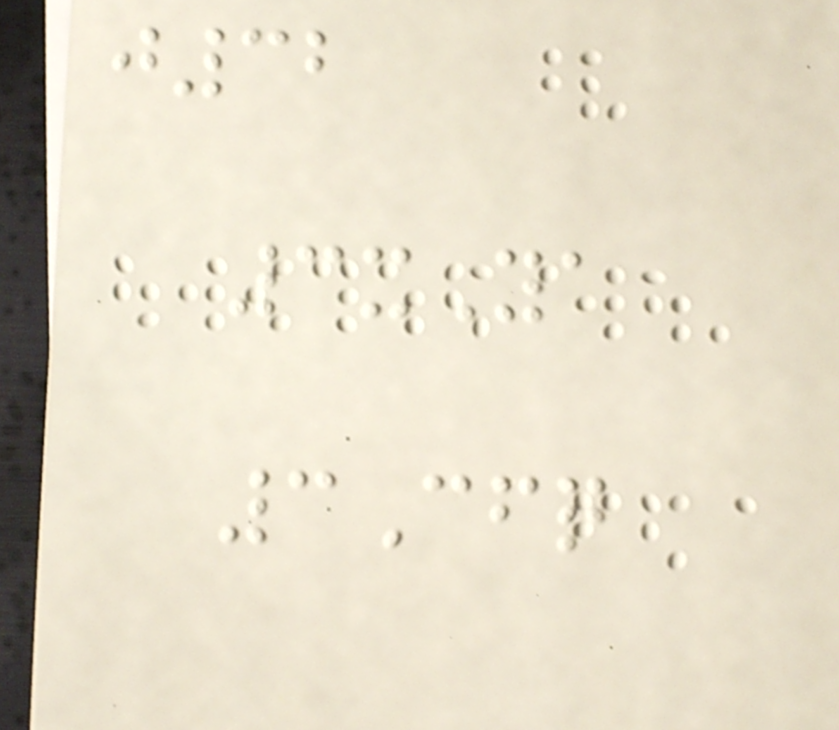j32
3xYa
3Cfq
